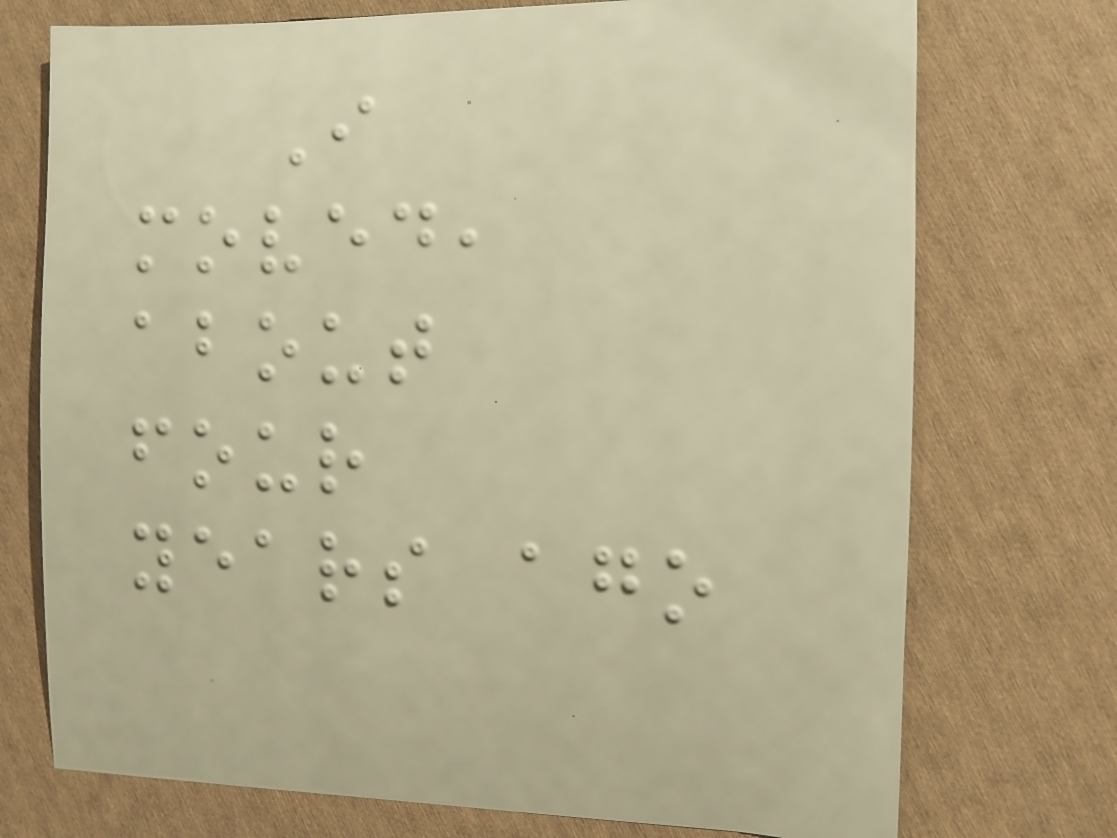I
moved,
about
four
years ago
